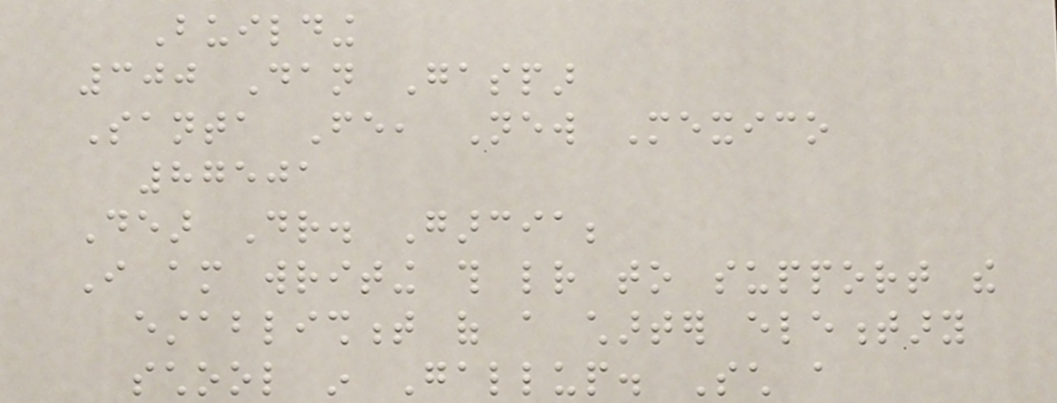Building
300 Dan Gaspar
Santa Fe, New Mexico
87501
Dear Dr. Garcia;
I am writing this letter to support the
establishment of a charter elementary
school in Gallup. Such a
